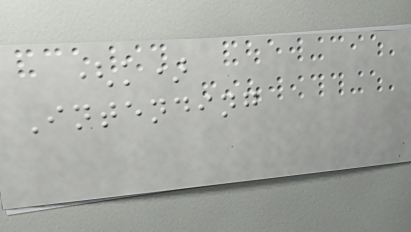(k)
Intending
